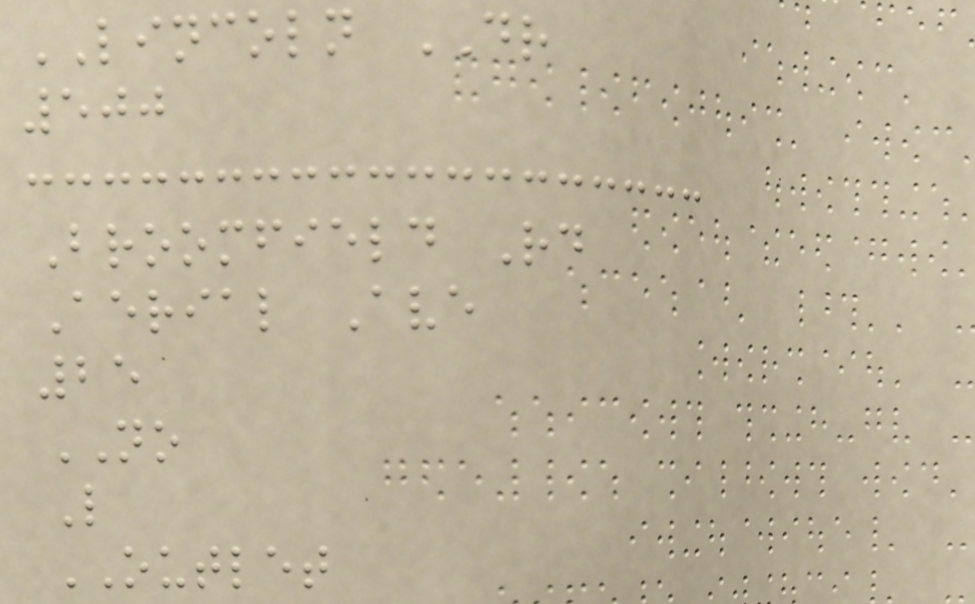LINCOLN DR
500
Broomfield Rd
Aerial Ave
25
NO
L
OUTLET
